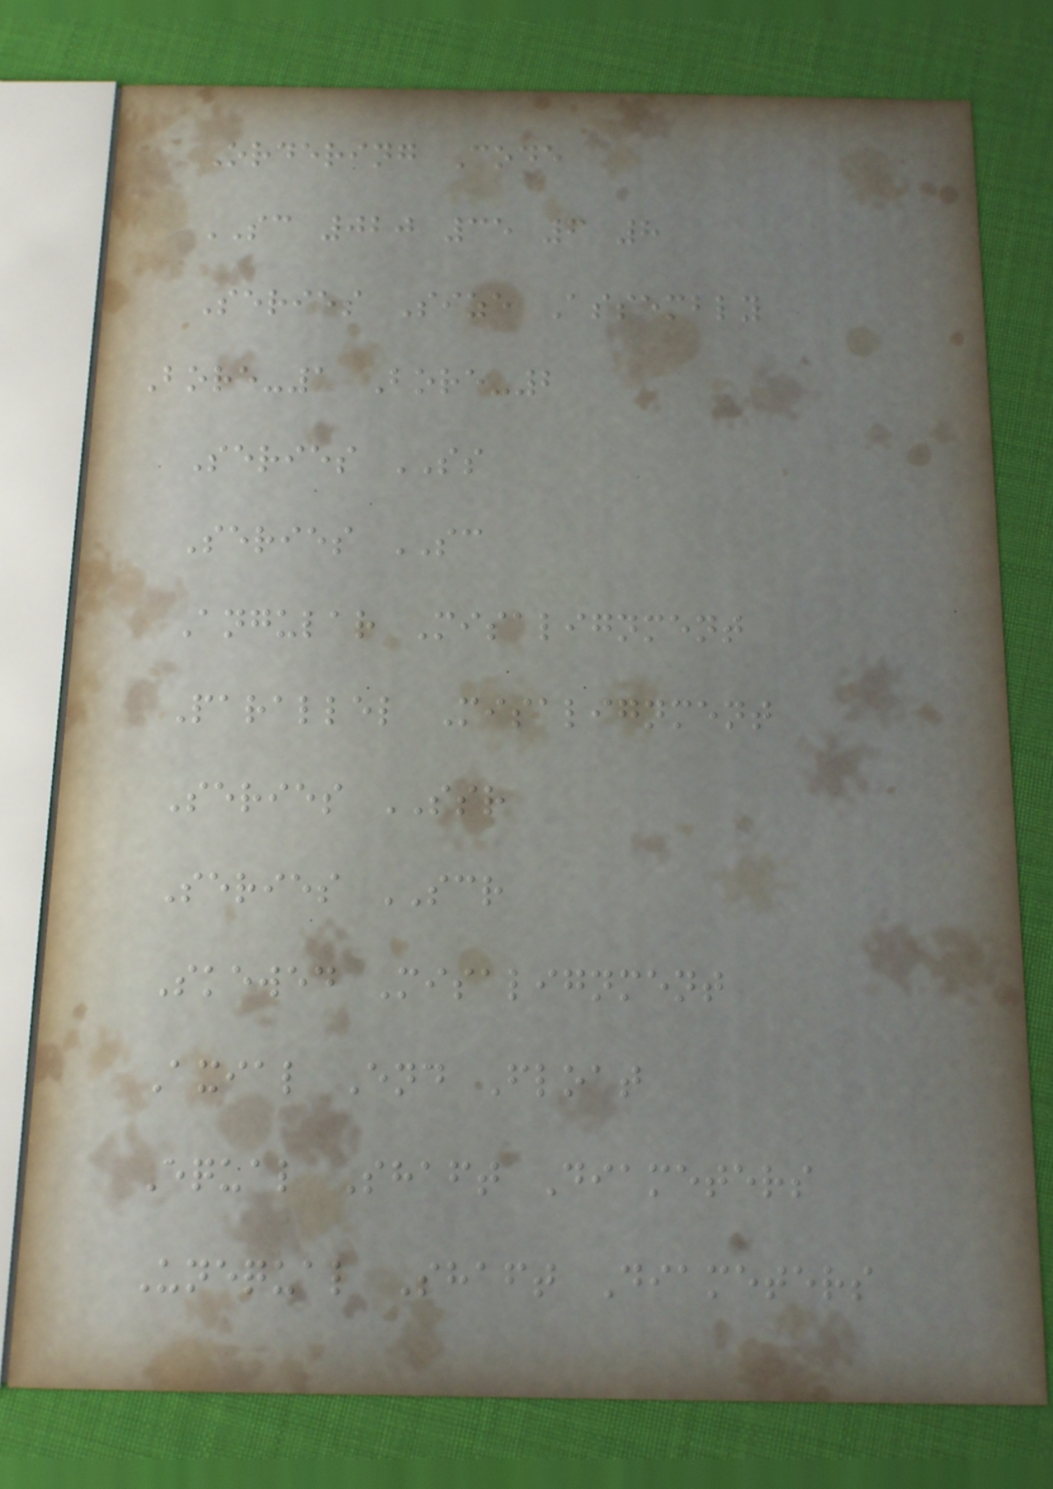Ordering Code
SC 020 35 6 8
Series Size Assembly
Bore-1 Bore-2
Series SS
Series SC
Angular Misalignment
Parallel Misalignment
Series SSR
Series SCR
Skewed Misalignment
Axial End Float
Equal Shaft Diameters
Unequal Shaft Diameters
